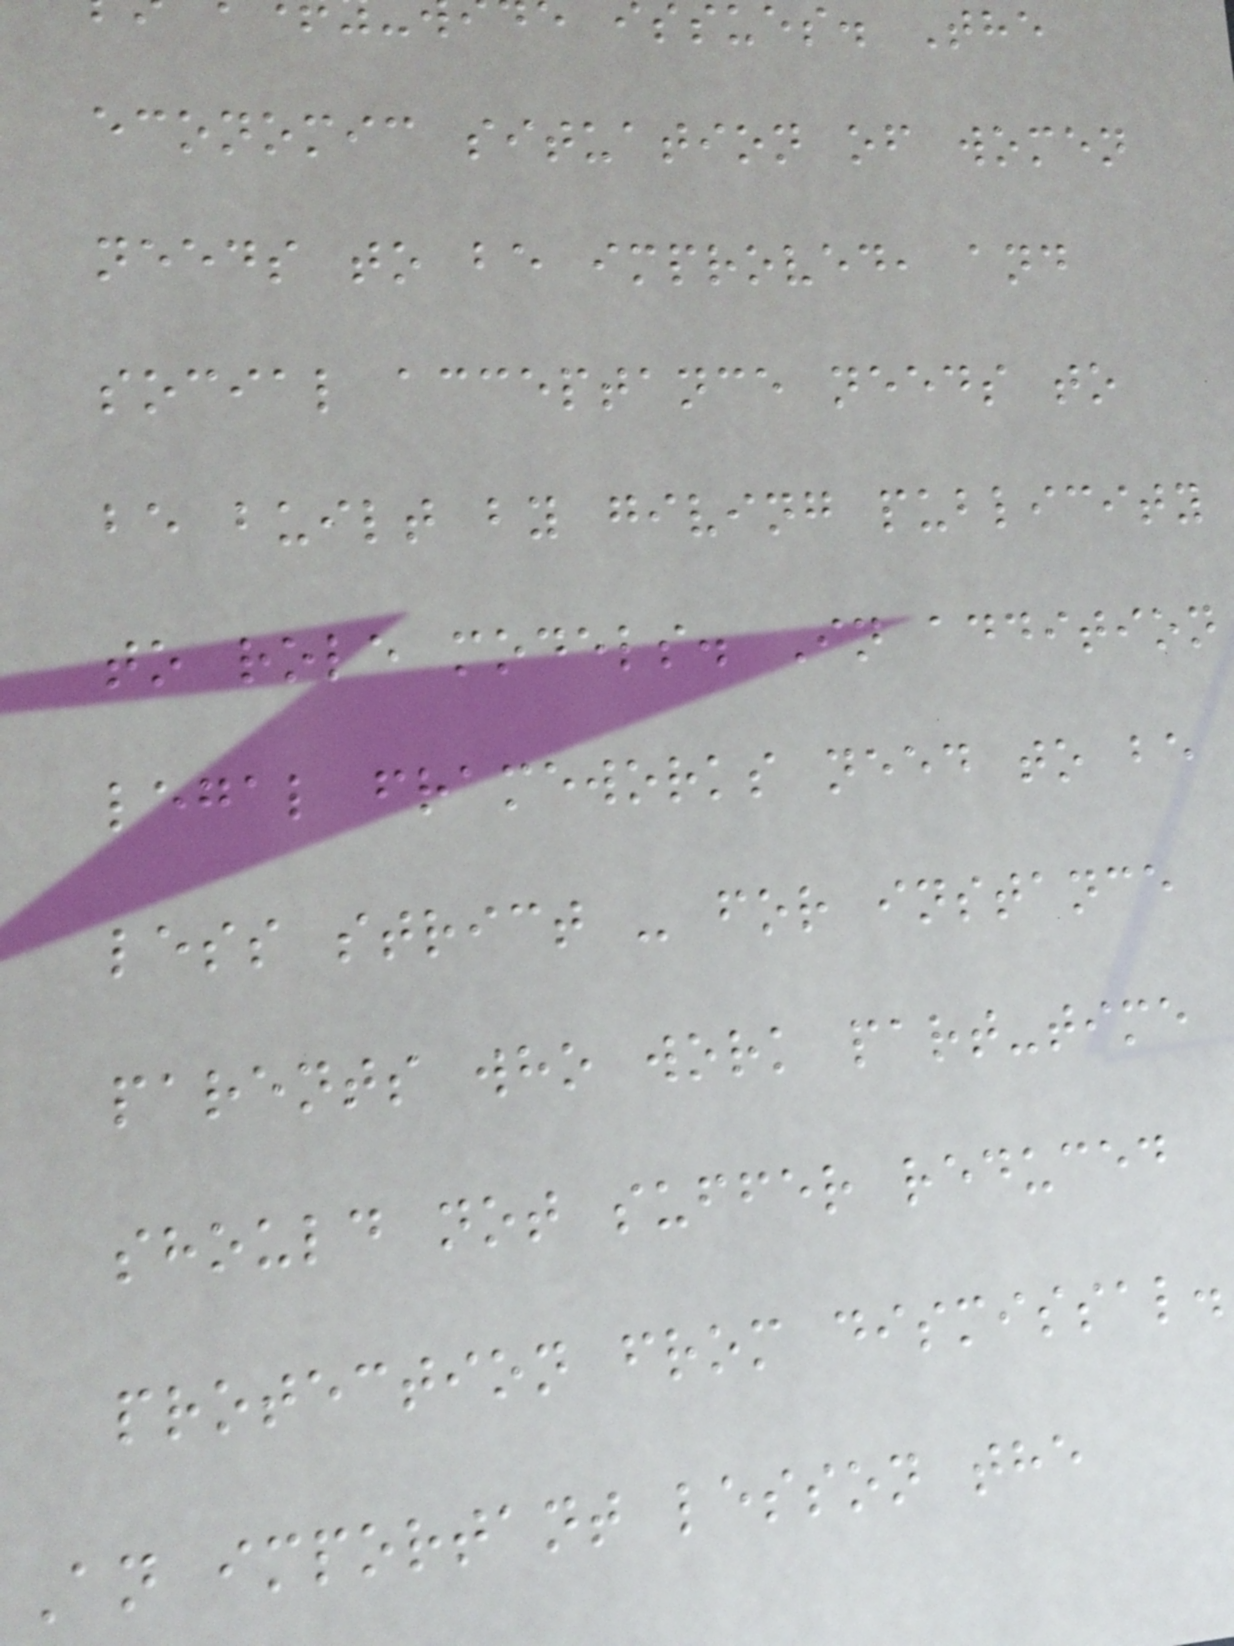ssues. The
economic situation of women
needs to be improved, and
social acceptance needs to
be built by giving publicity
to role models. In addition
legal frameworks need to be
less strict - for instance
parents who work part-time
should not suffer reduced
protection from dismissal.
An important lesson the
